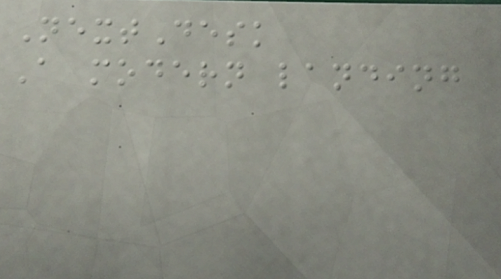NextDesk
A modern landing
